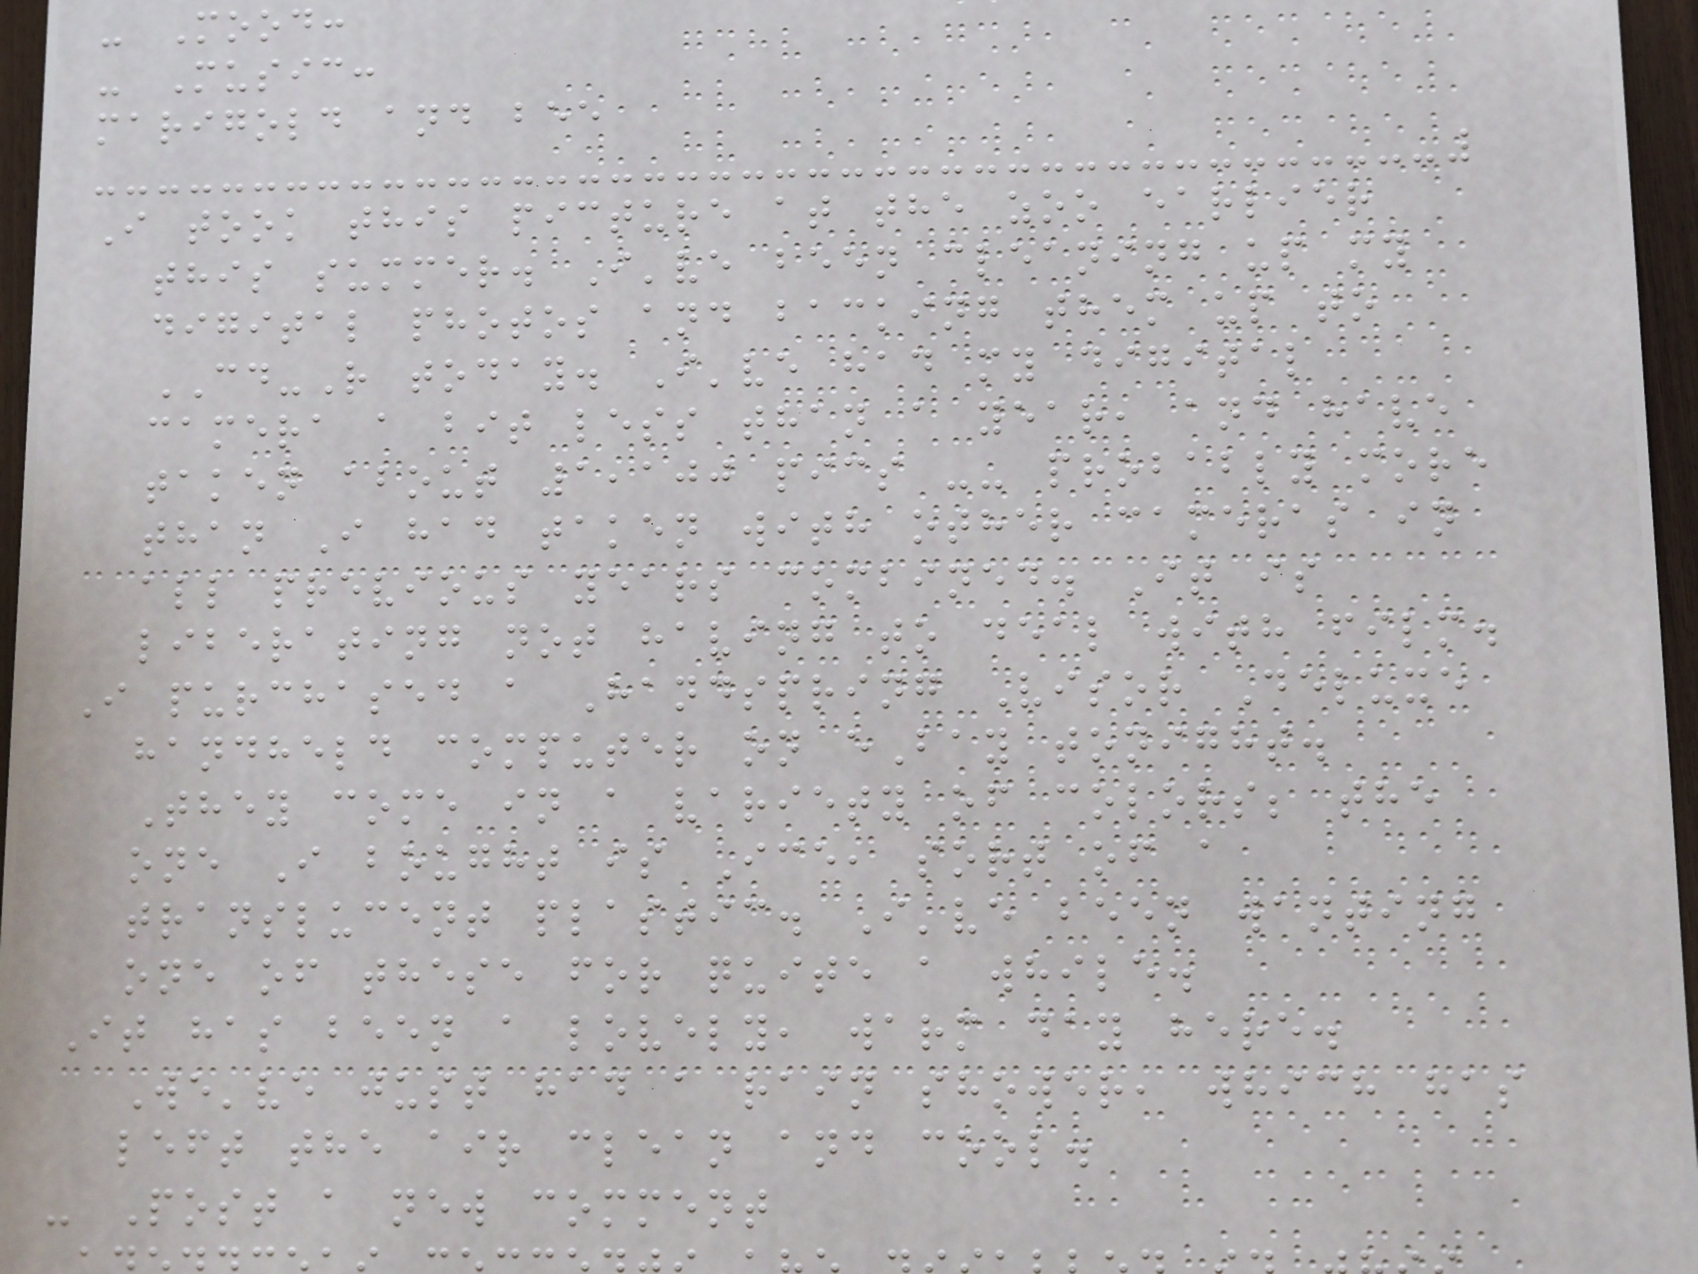- Mood:
- Music:
marigold and bee
I took this picture at the zoo earlier
this summer. I've been cleaning up my
digital photos and backing them up to
CD-R today. I've had my digital
camera a bit less than a year, and have
taken about 1,100 pics -- probably more
than I had taken with other cameras in
all previous years combined. It is
liberating not having to deal with film.
I purchased a Handspring Visor Deluxe
handheld computer on eBay tonight.
They come in a variety of colors; the
one I bought is Ice, sort of a
translucent plastic. I've been wanting
one of these for quite a while.
It has been a lovely, warm day here.
We've just had a rain shower, which has
left the air clean and cool.
- Post a new comment
